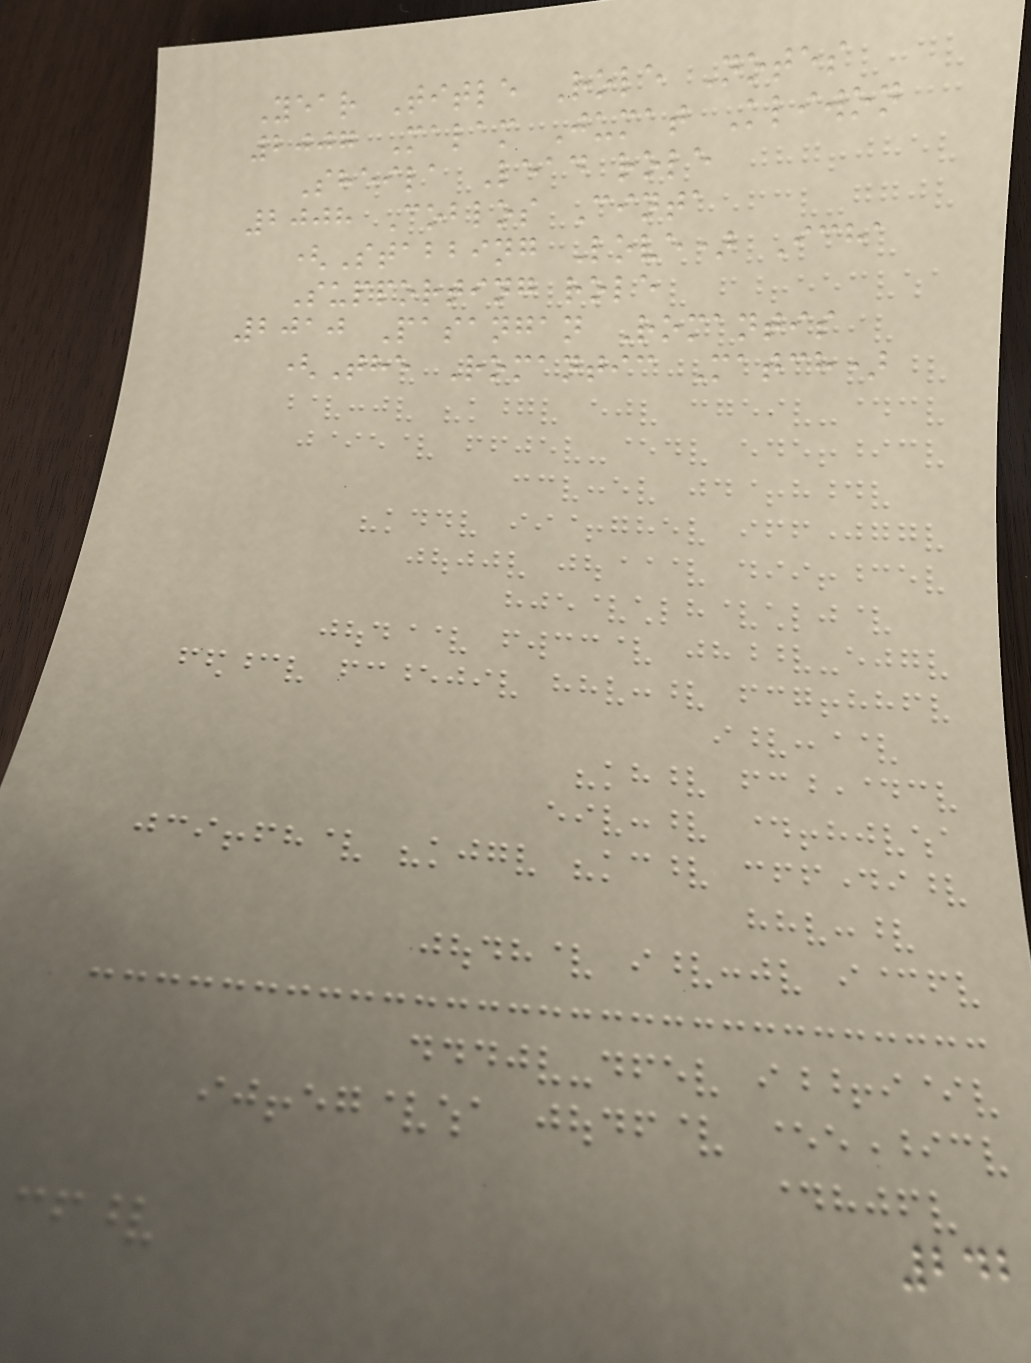Year Title Role Notes
2007 Malam Jumat Kliwon
Sheila Lead role
2008 Coblos Cinta
(Stabbing Love) Icha
Supporting role
2010 Pasangan Romantis
(The Romantic Match)
242
